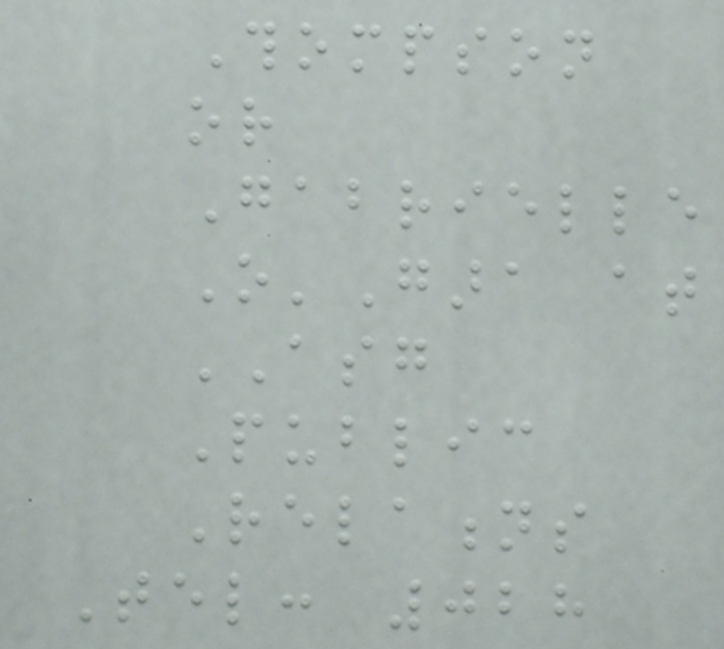Thompson
or
Gabrielle
O'Gara at
ASG
Public
Relations
Tel: 028
